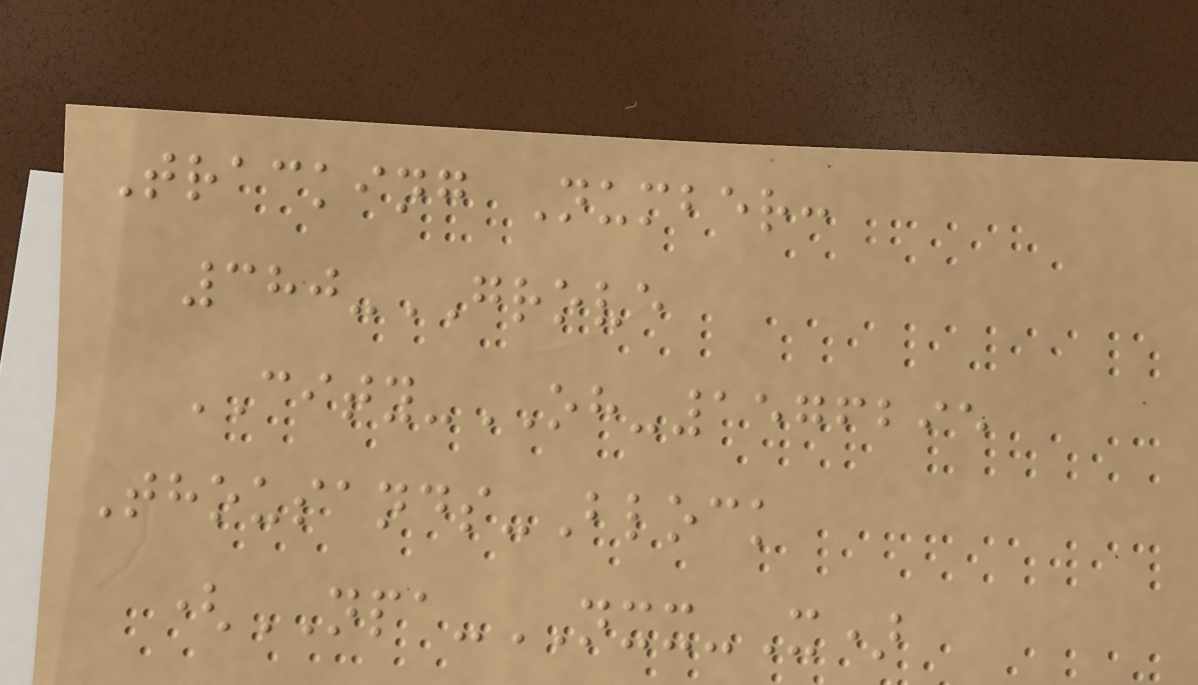Tracking Number:
380-GROVE
CITY-OH-1576295
Thousands-Block
(NPA-NXX-X)
